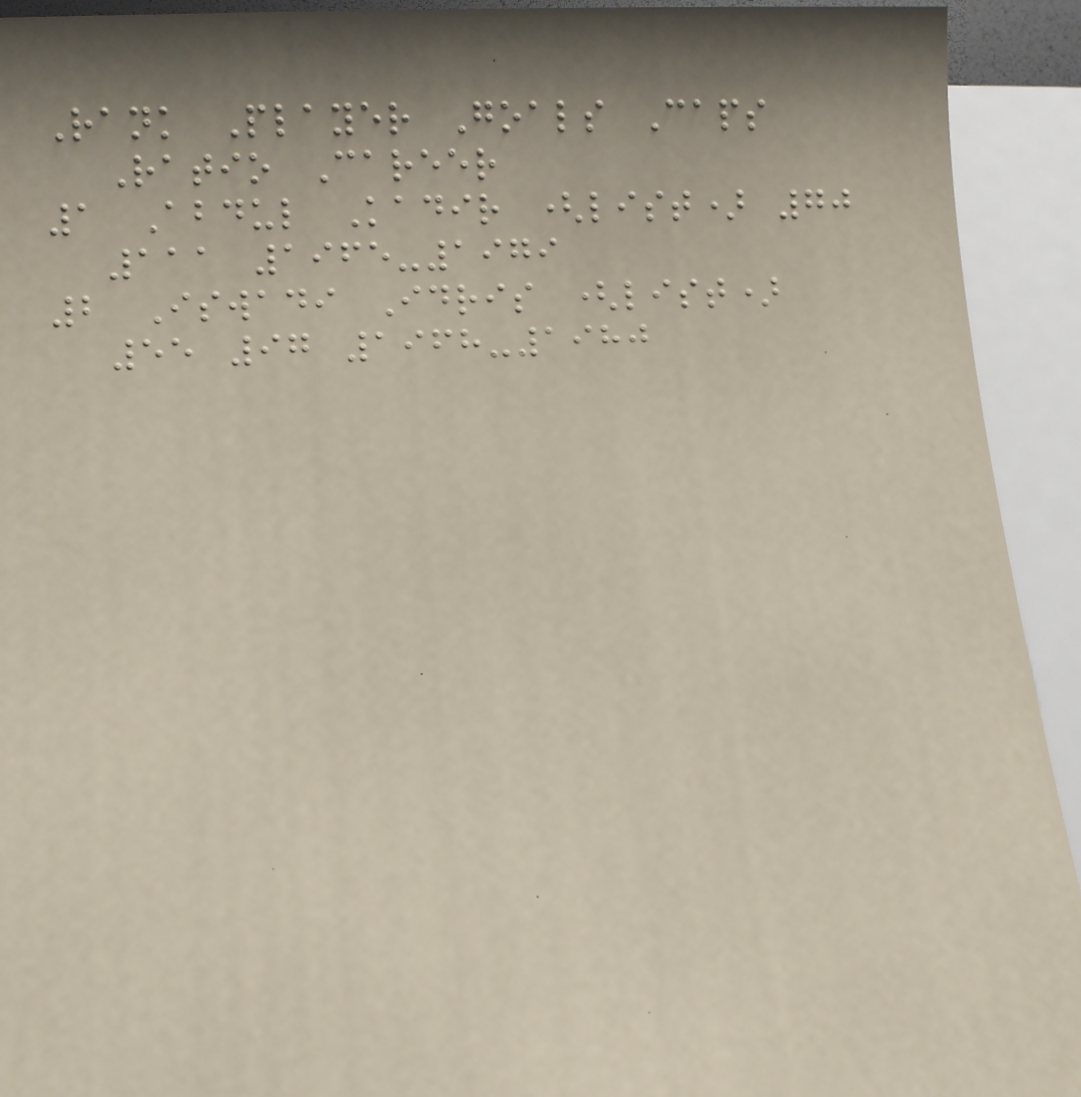Rank Player Goals Caps
Ratio Career
1 Abdul Kadir (list) 70
111 1965-1979
2 Iswadi Idris (list)
55 97 1968-1980
